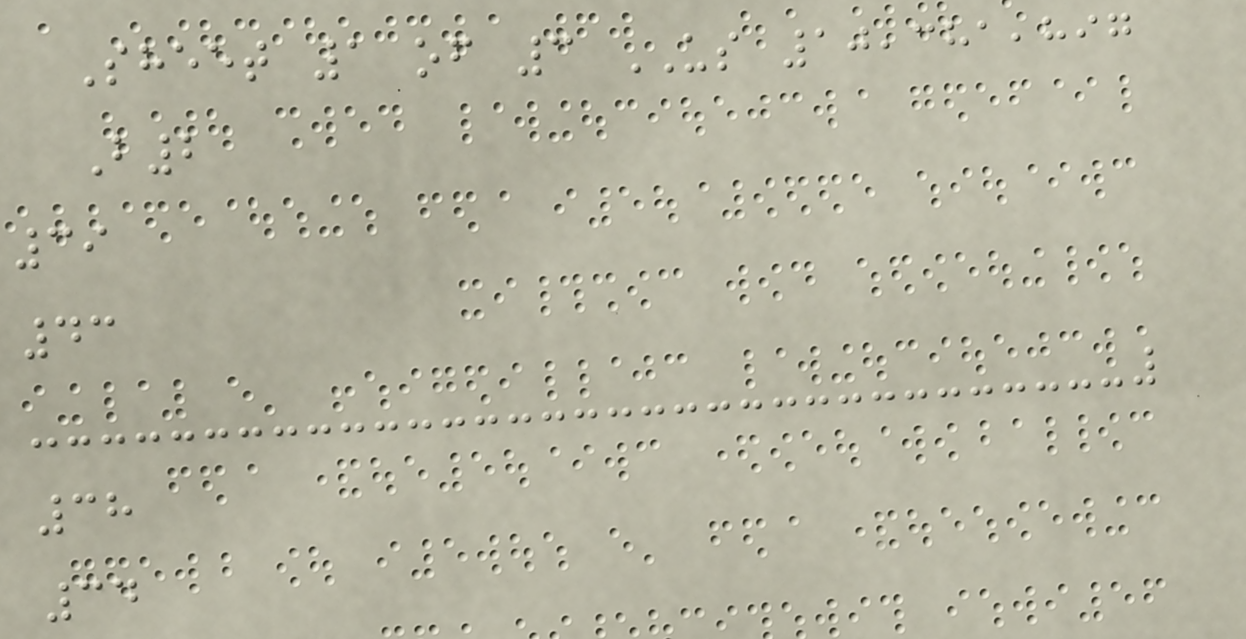Sheet 1 of 3 US 10,381,897
B2
39
43
38
34
